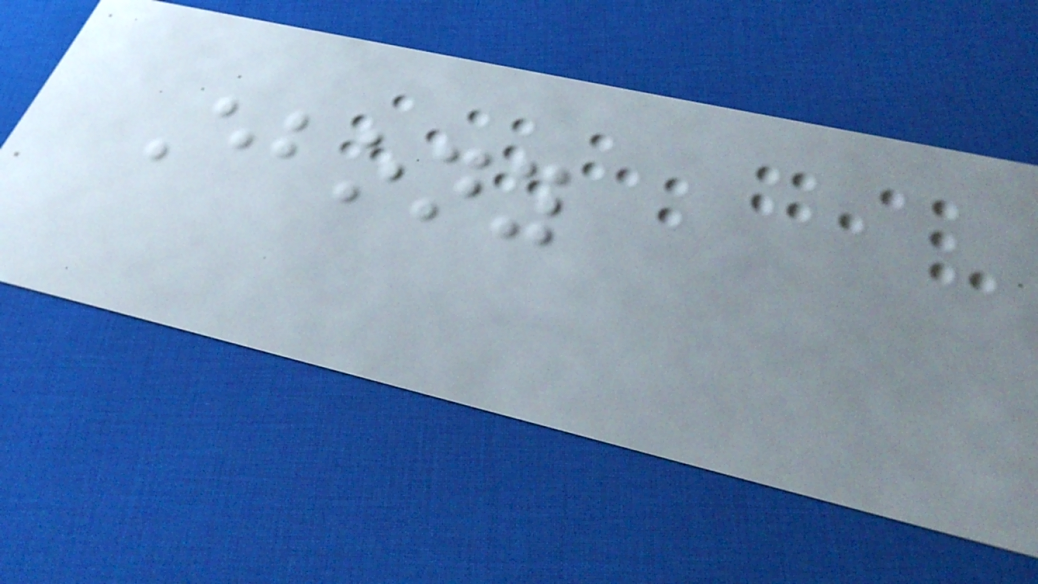Ebony
